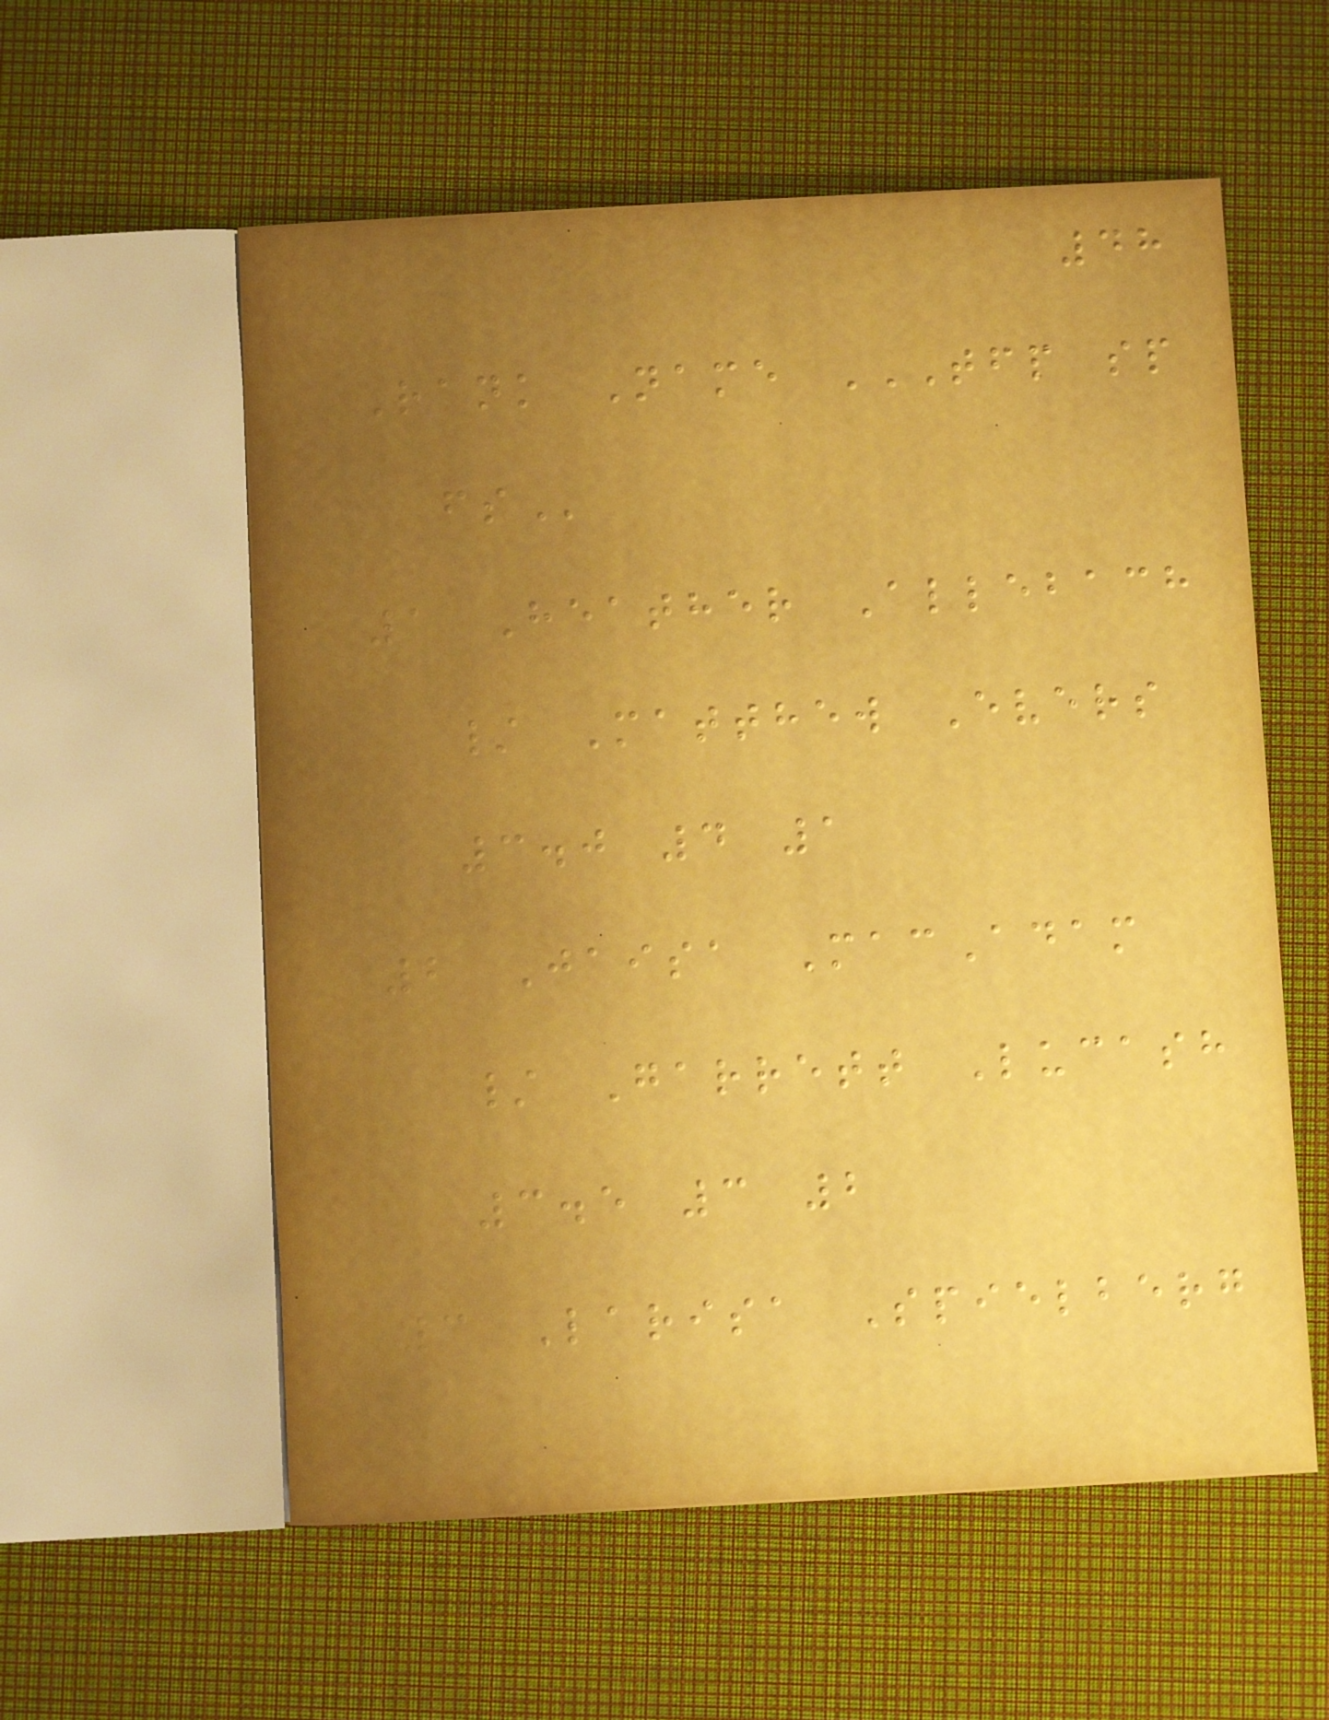48
Rank Name TFP SP
FS
1 Heather Allebach
/ Matthew Evers
3.0 4 1
2 Jaisa MacAdam
/ Garrett Lucash
3.5 3 2
3 Larisa Spielberg
